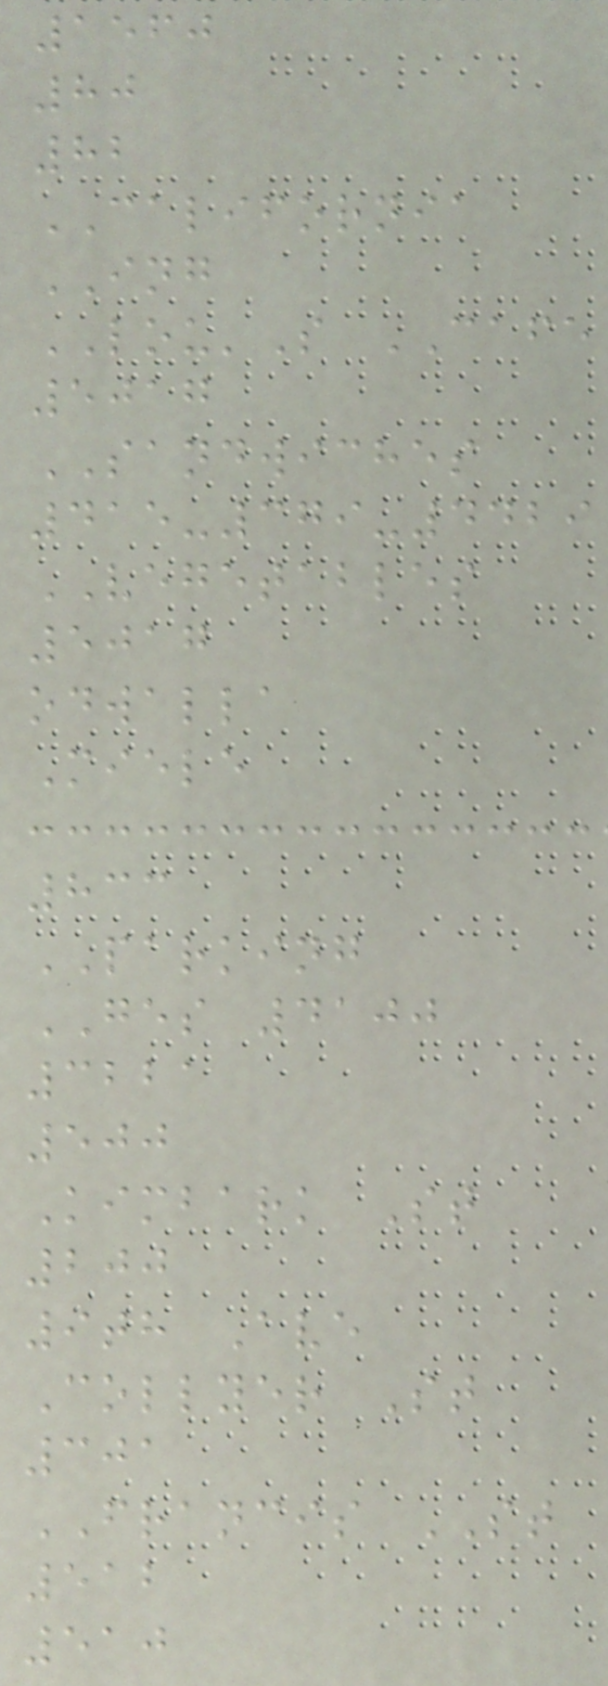1560
80
82
CALIFORNIA
ING
LOU'S CAFE
5017
SANDWICHES
415-379-4429
VEGETABLES
5017
odwalla
Miele
833
PARKING
GES 4100
3221
500
Kimbark St
200
9th Ave
Collyer St
301
FRANCIS ST
512
510
